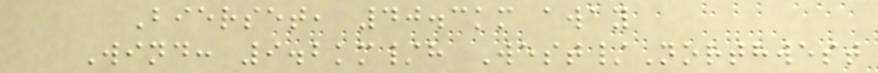Bierset, 40.3km away
Wind: 9.2km/h West/Northwest
